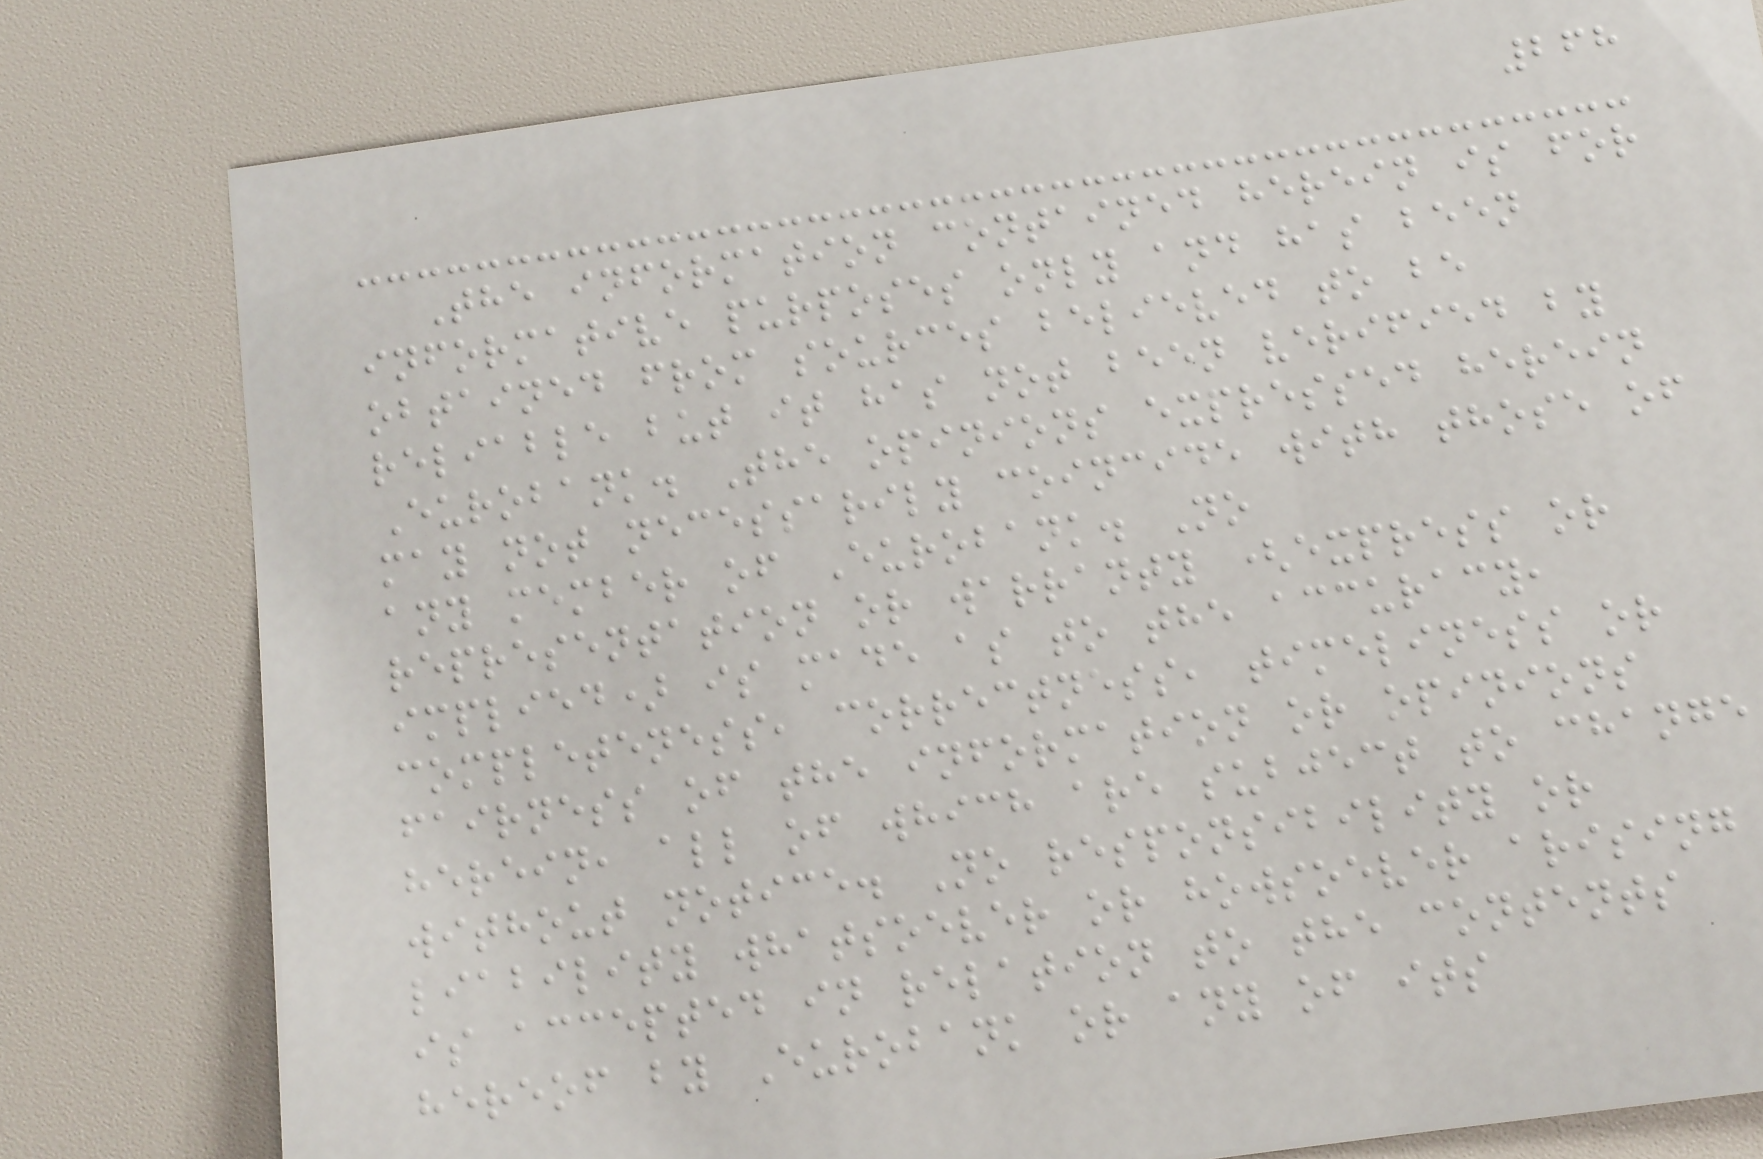268
The information contained herein is for
informative purposes only and has been
obtained from sources believed to be
reliable but it has not been verified by
Eurobank. The opinions expressed herein
may not necessarily coincide with those of
any member of Eurobank. No
representation or warranty (express or
implied) is made as to the accuracy,
completeness, correctness, timeliness or
fairness of the information or opinions
herein, all of which are subject to change
without notice. No responsibility or
liability whatsoever or howsoever arising
is accepted in relation to the contents
hereof by Eurobank or any of its
